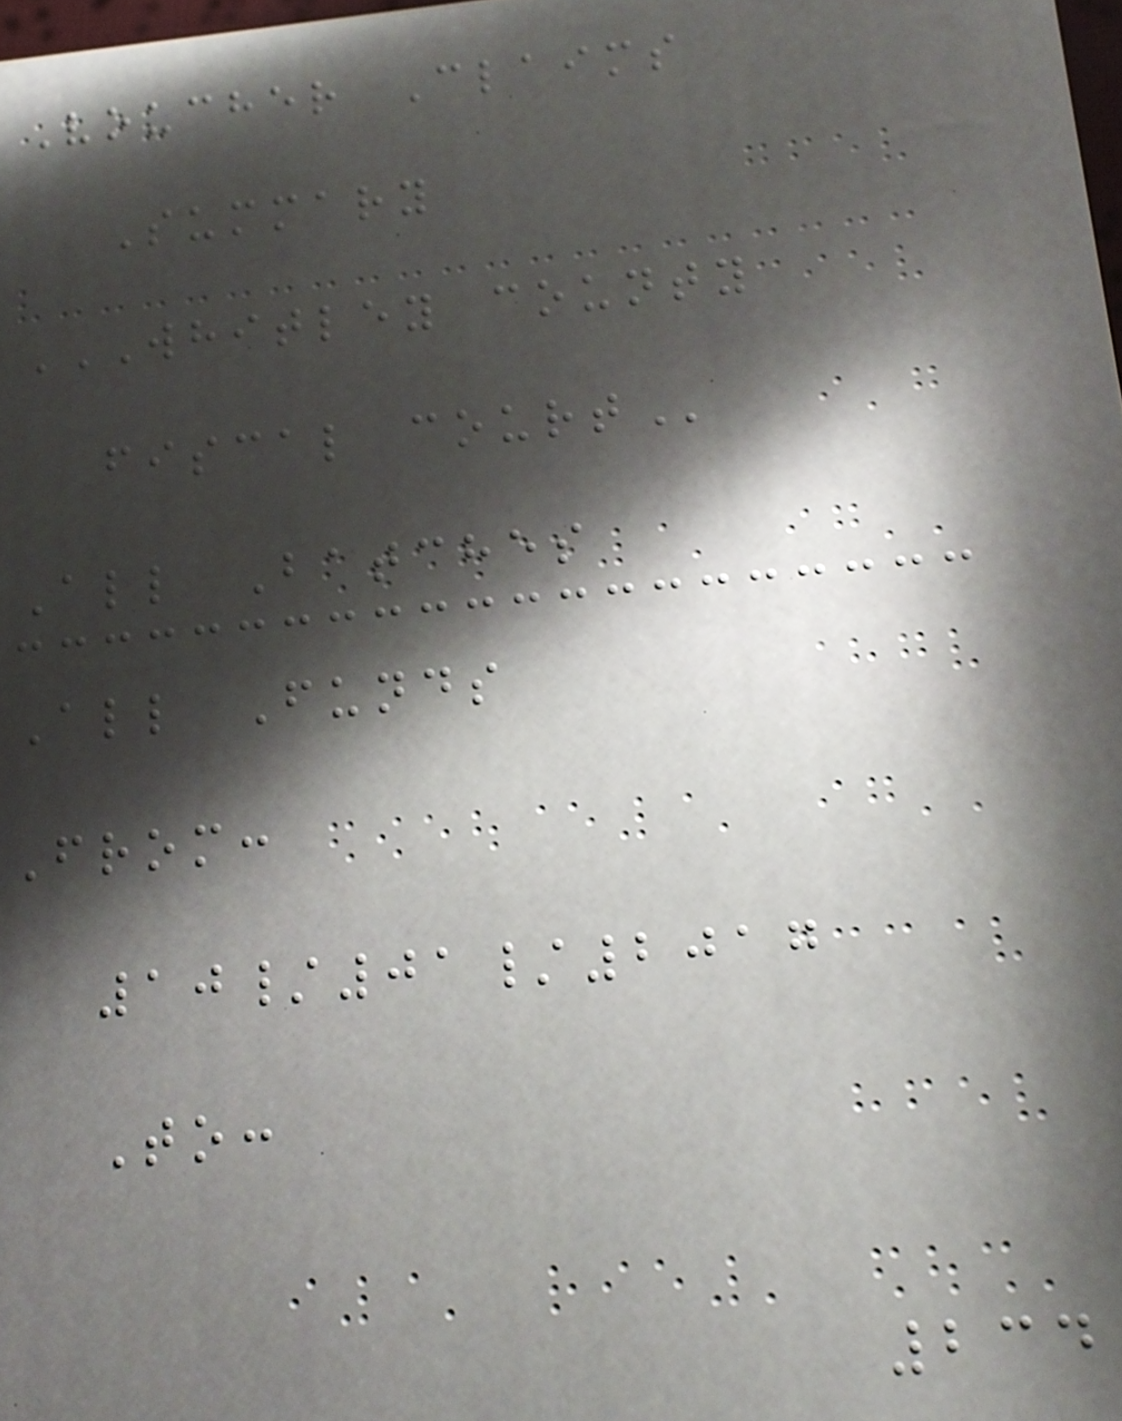Voucher Claims
Summary
WHITLEY COUNTY
FISCAL COURT
All Batches
All Funds
From:
10/01/2017
To:
234
